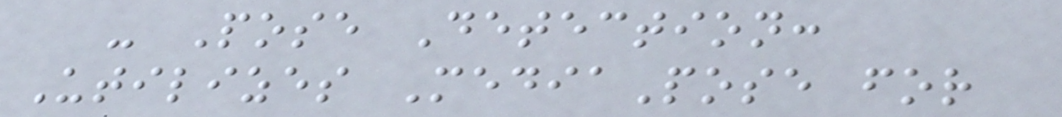- Pose Detection:
Utilizes MediaPose for
